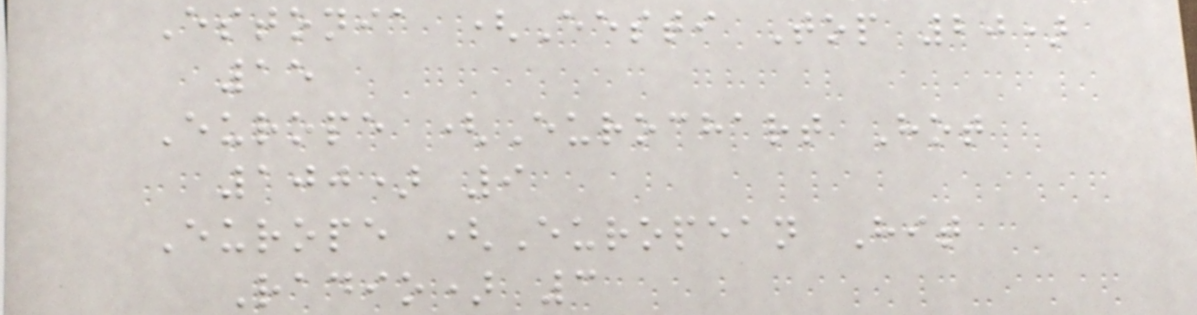Estonia (Eesti Top 20)
15
Europe (Eurochart Hot
100) 9
Europe (European Hit
Radio) 3
